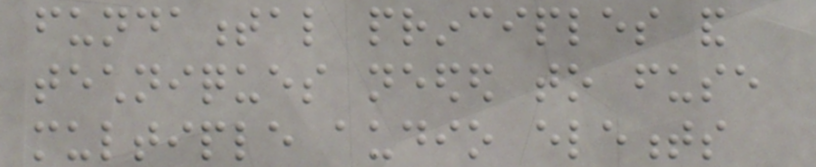fundamental principles and
techniques needed to fuse
multiple audio elements
